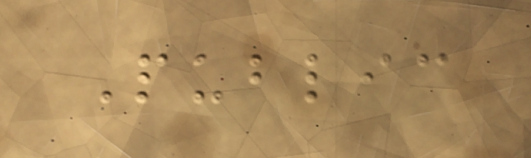Public
